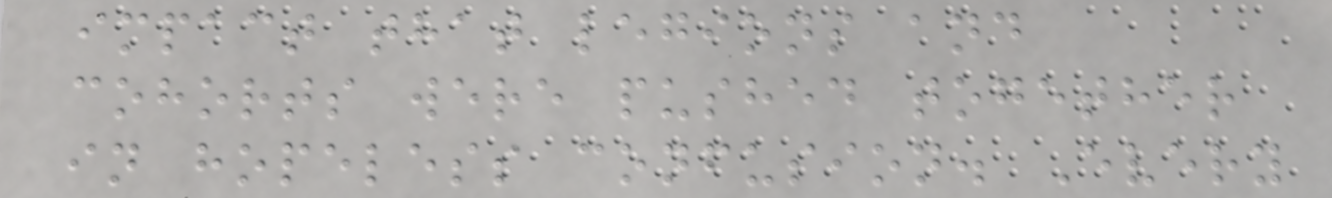impact that legions and
cohorts were pushed together
in hopeless confusion. Every
